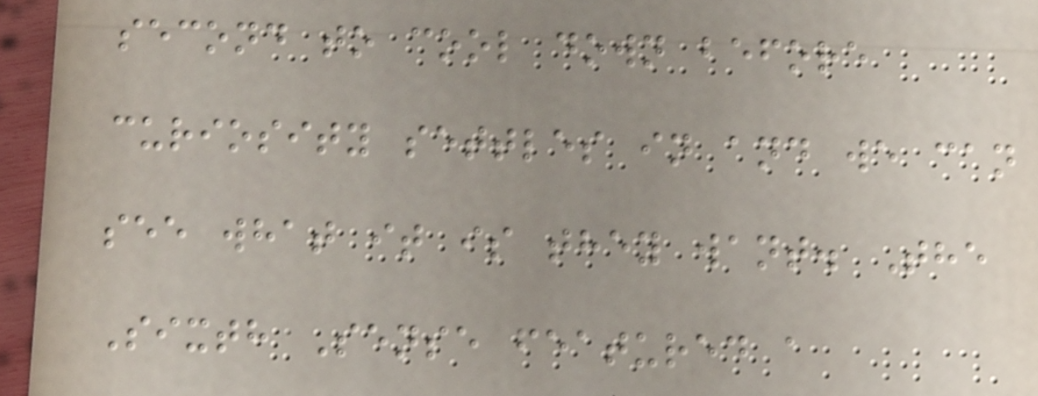second to cool down before
curiosity settles in and we can
see what it is they want. The
Sixth Sense featured a
